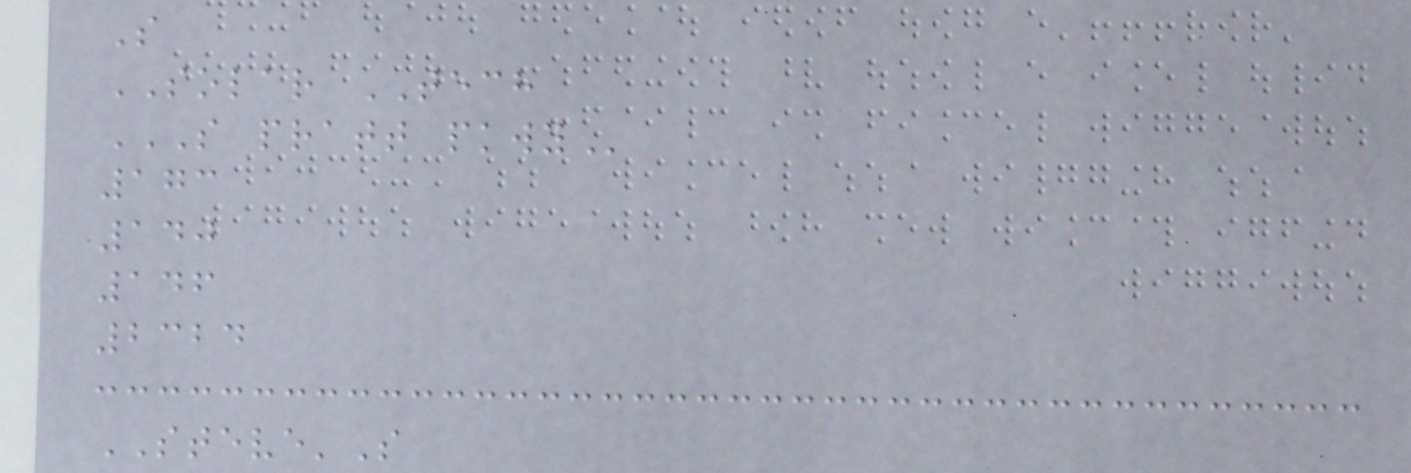S
SOLAR TECH
S PRATT PKWY
173
140
146
2324
STEVE'S
